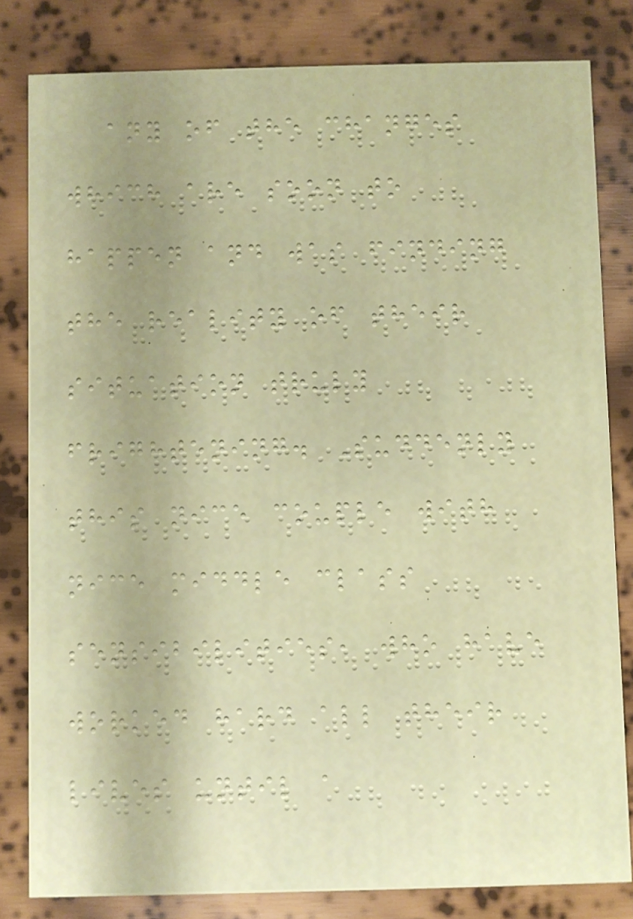any of the changes
which are soon to
happen and was finding
the reality of their
situation truly
frightening. Suddenly
this nice couple with
nice middle class
sensibilities, who have
worked hard all their
lives until a
